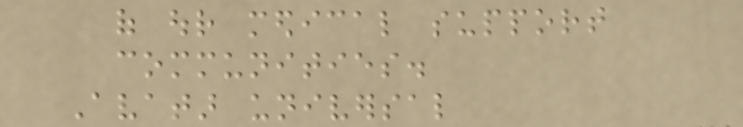of our medical support
communities.
Avatar universal
